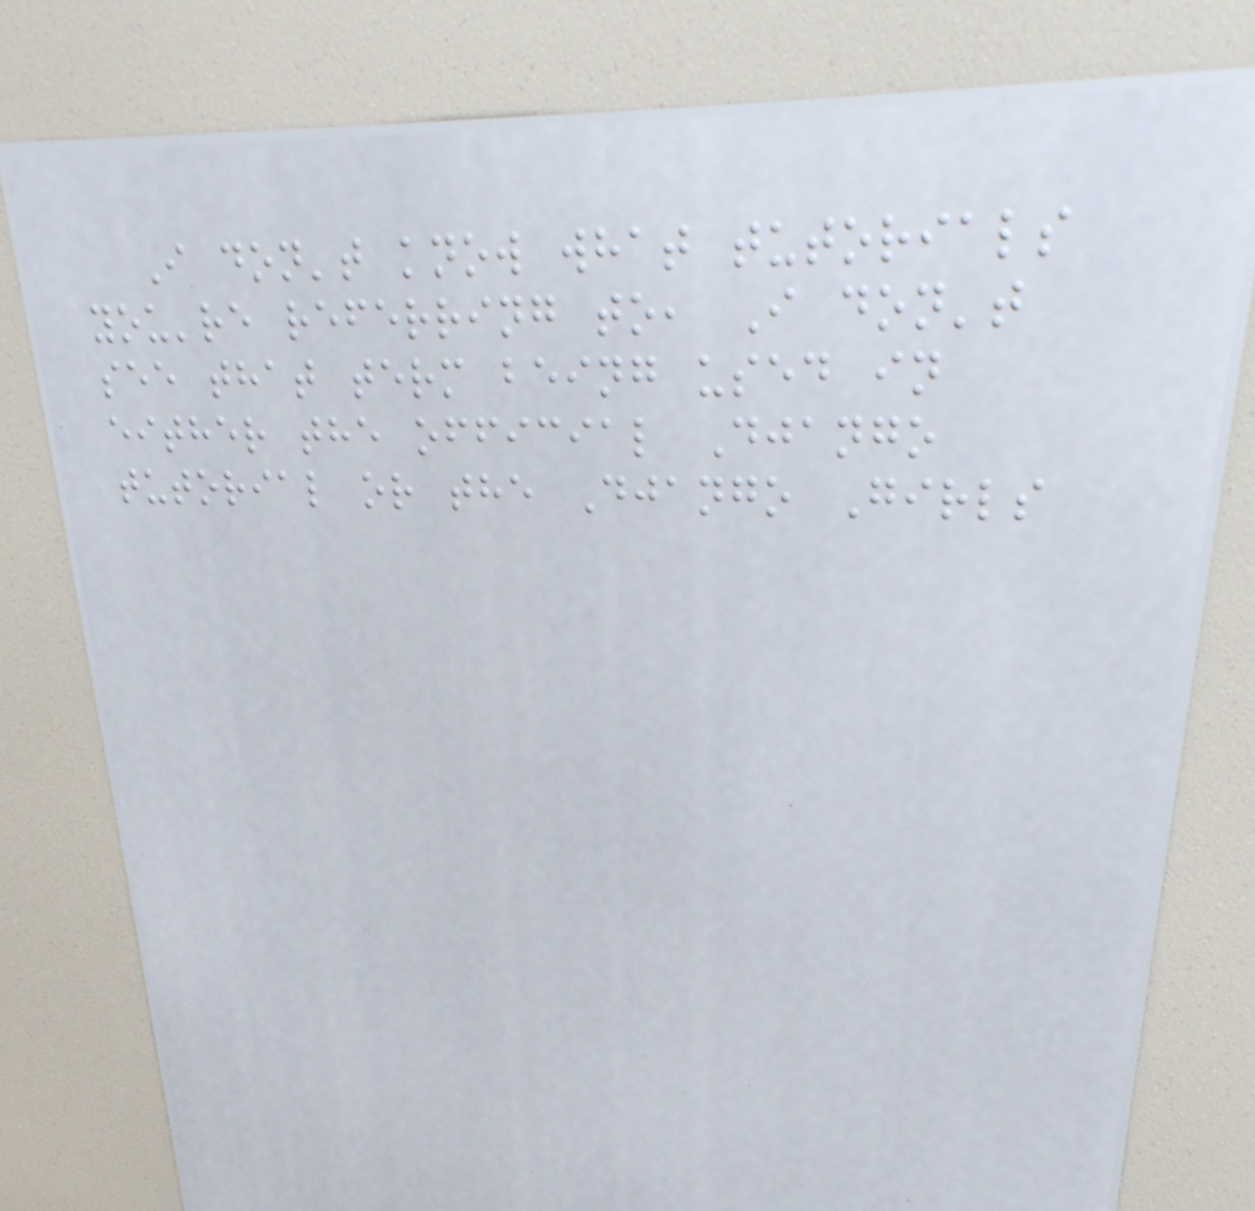I don't know what tutorials
you're referring to, I don't
see that term being used in
either the official Django
tutorial or the Django Girls
